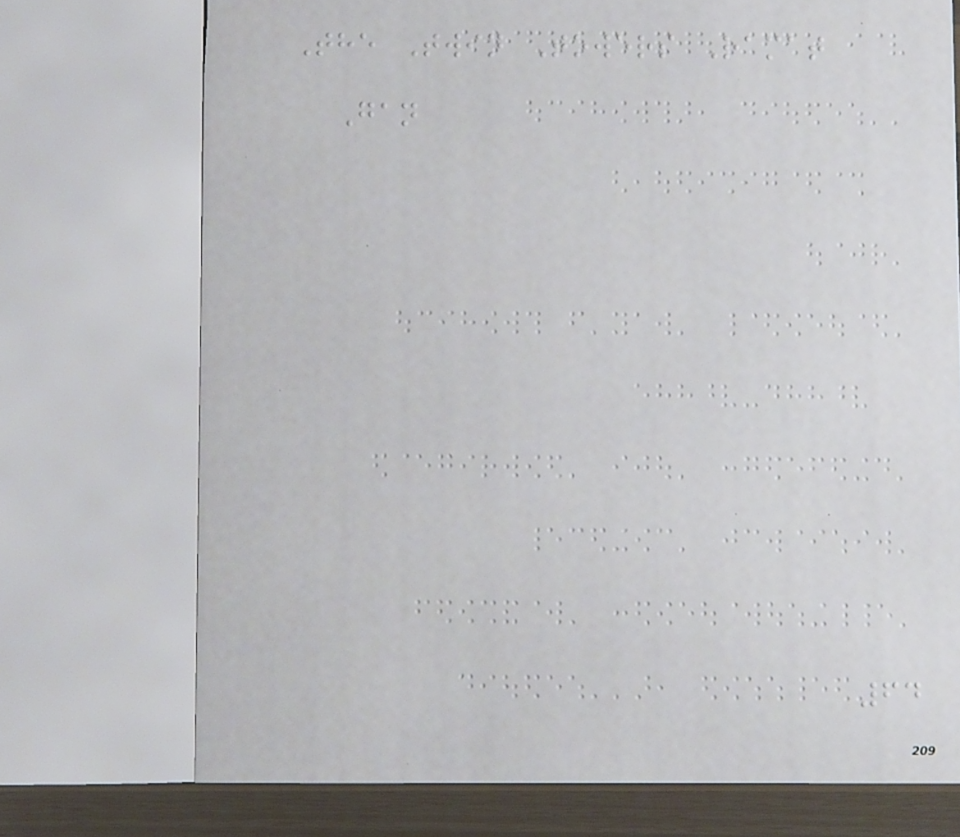The Twin Towers Ramat
Gan
64
